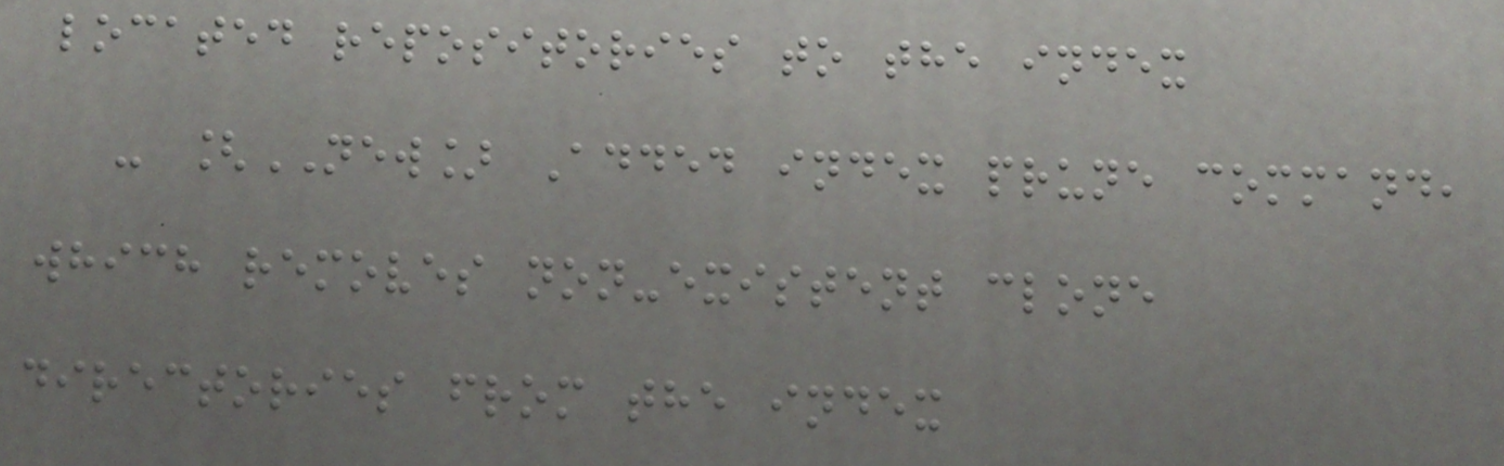located repositories to the index
- [NEW] Added index prune command,
which removes non-existent clone
directories from the index
